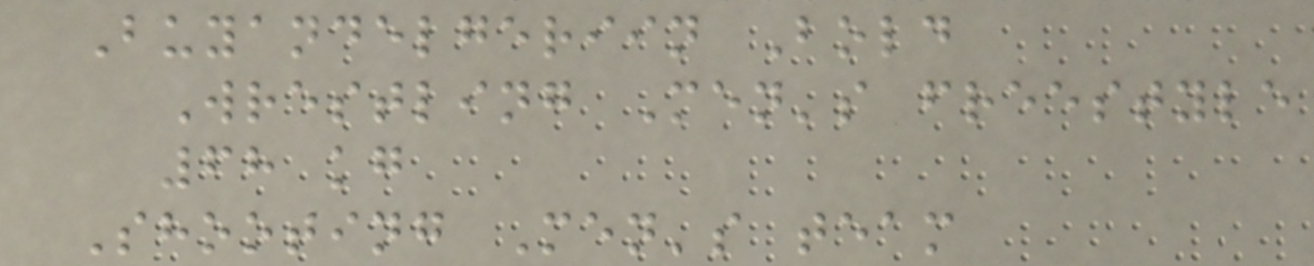Buyandelgeriin Bold
Wrestling Men's freestyle
68 kg
Shooting Men's team
